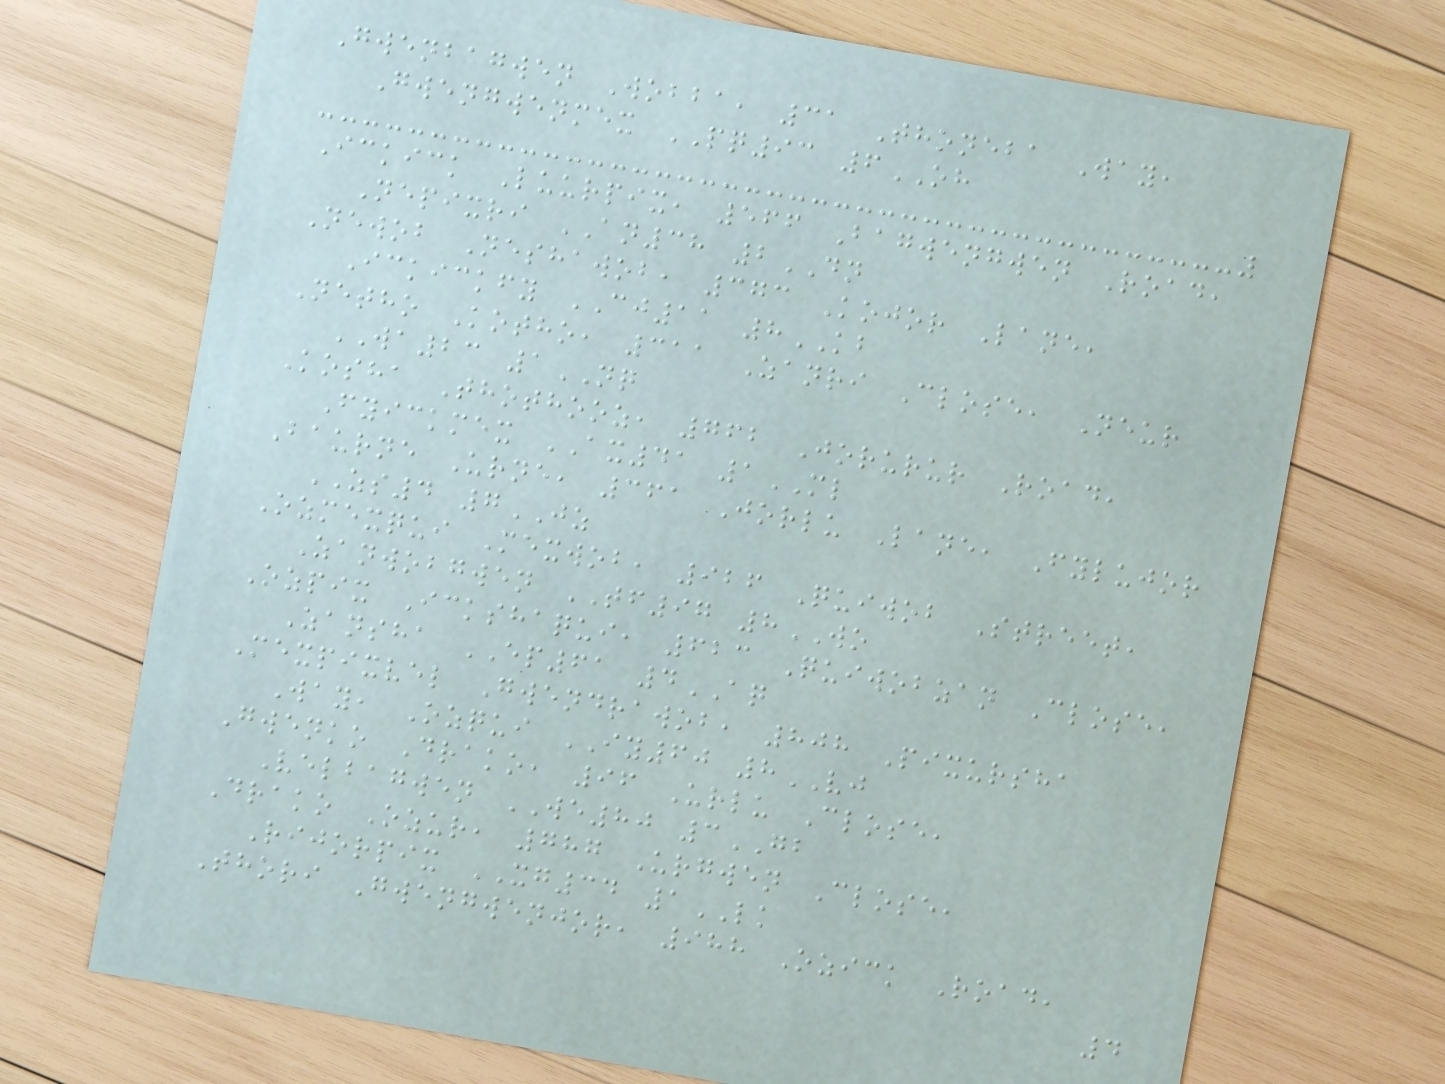Gwenbagwen Wobba, 31 Thoneba Way,
Gwengwenmex PQ93 6OH
Ickick Luurpix, 566 Bagwengwen Road,
Nepixri AN38 2DN
Newob Neshawob, 373 Kojor Lane,
Ickickfy CJ11 8KB
Netho Kotho, 311 Zanri Close, Neur
WA23 1NQ
Kosha Thothooz, 762 Jorurur Road,
Fyickmex AX41 1ML
Baurne Urne, 361 Jorlu Lane, Fylujor
ZS4 7JZ
Ozmexqui Mexwob, 926 Quiwob Street,
Zanwobgwen TF97 8WO
Ozpix Ickshaqui, 623 Quiwobzan Close,
Zansha EP61 4AQ
Mexpixvel Gwendrawob, 808 Pixursha
Way, Ozqui IY60 8VJ
Gwenko Drako, 96 Urlu Close,
Velbagwen WE80 3GB
Drako Ozur, 787 Urgwen Close,
Rijorpix XG34 1LK
Thori Gwengwenjor, 988 Ozick Road,
4
